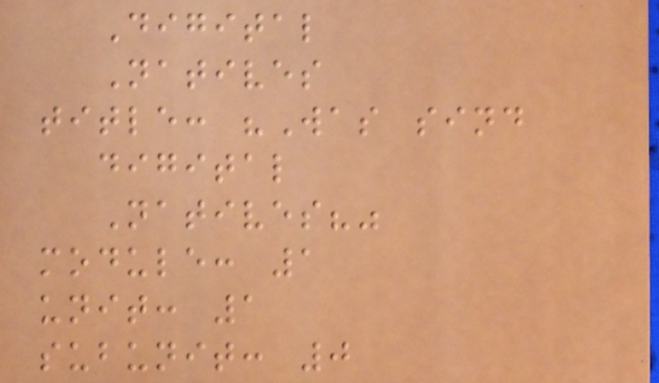Digital
Natives
title: "Was sind
digital
Natives?"
module: 1
unit: 1
subunit: 0
